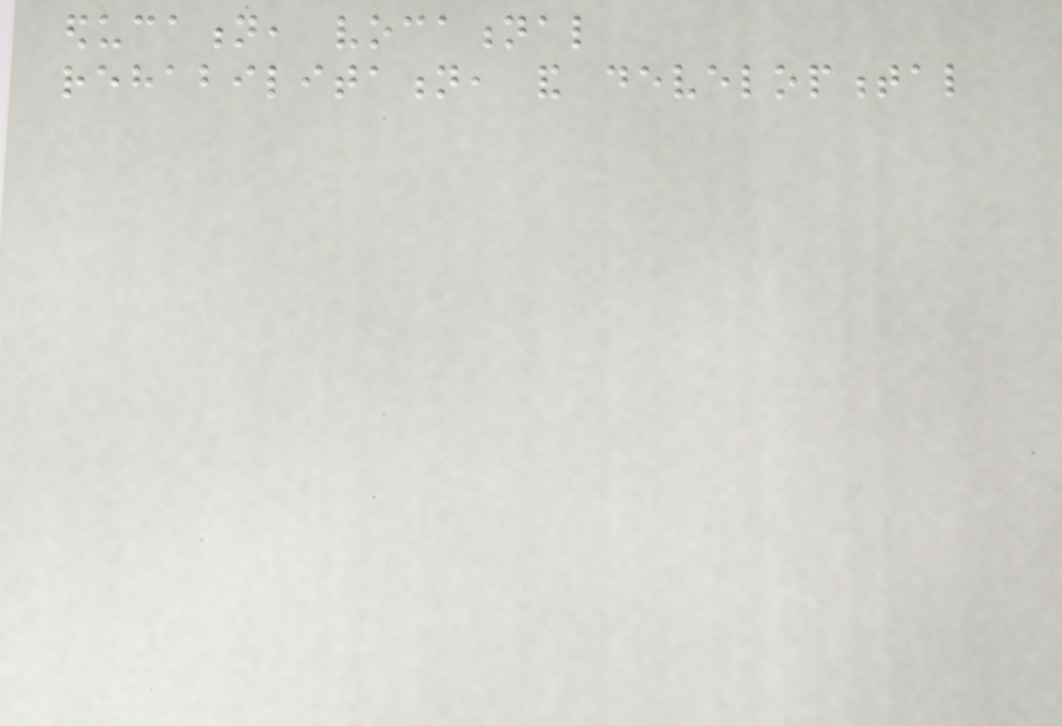education, vocational
rehabilitation, and developmental
